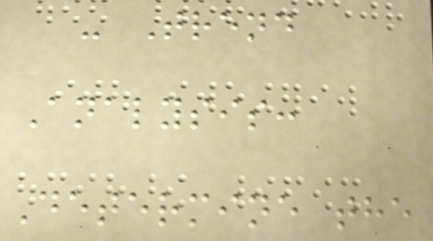- Trend
Analysis:
Determine the
